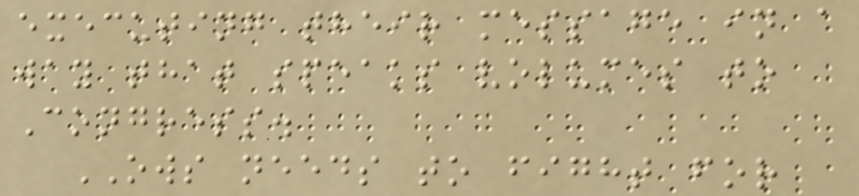executing their message in a
way that speaks volumes to
Congress.
OWS needs to fight for
